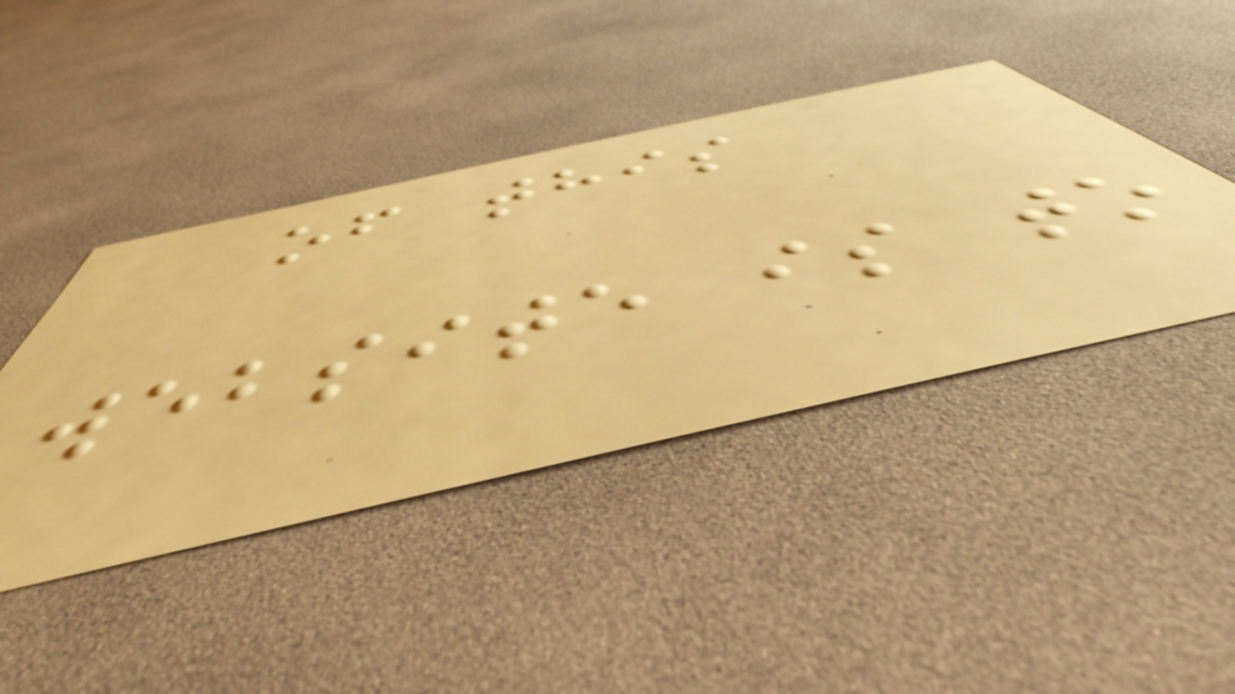of this
website is to
